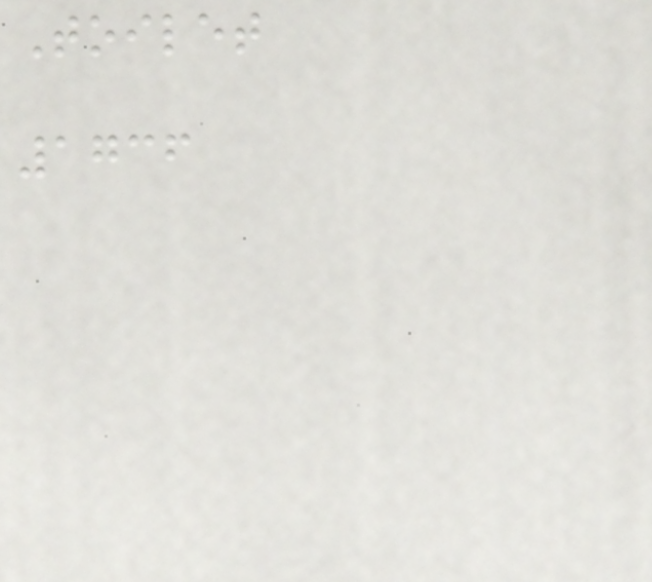Toilet
1736
